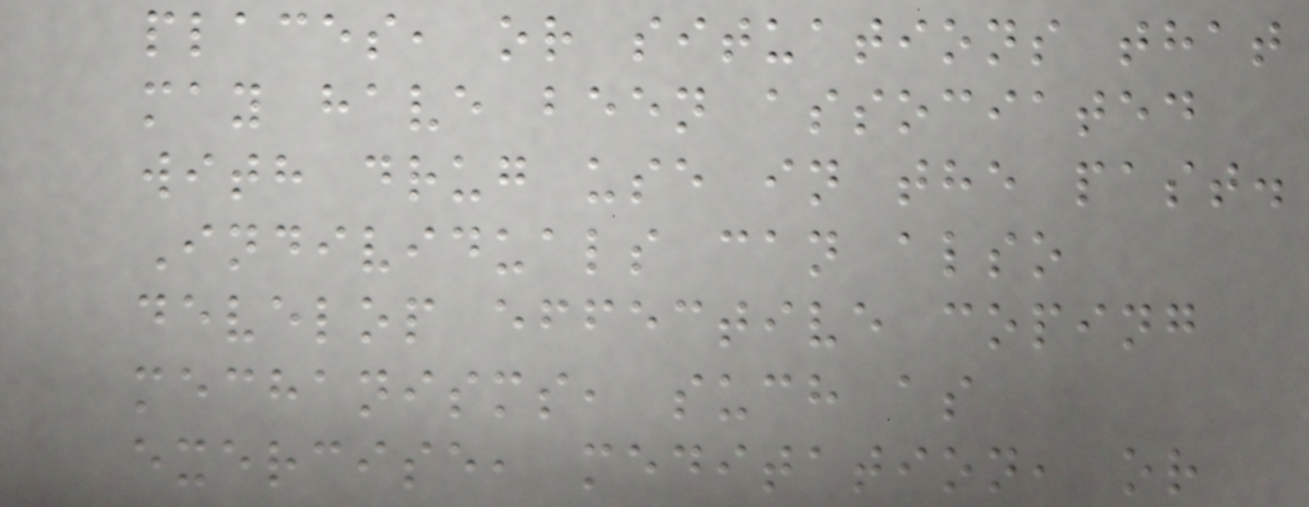places, or situations that
may have been associated
with drug use in the past.
Individuals can also
develop effective coping
mechanisms, such as
exercise, meditation, or
